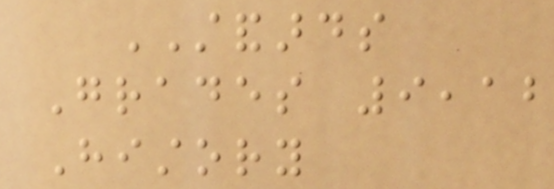STANDARDS
Grades 9,12
History
